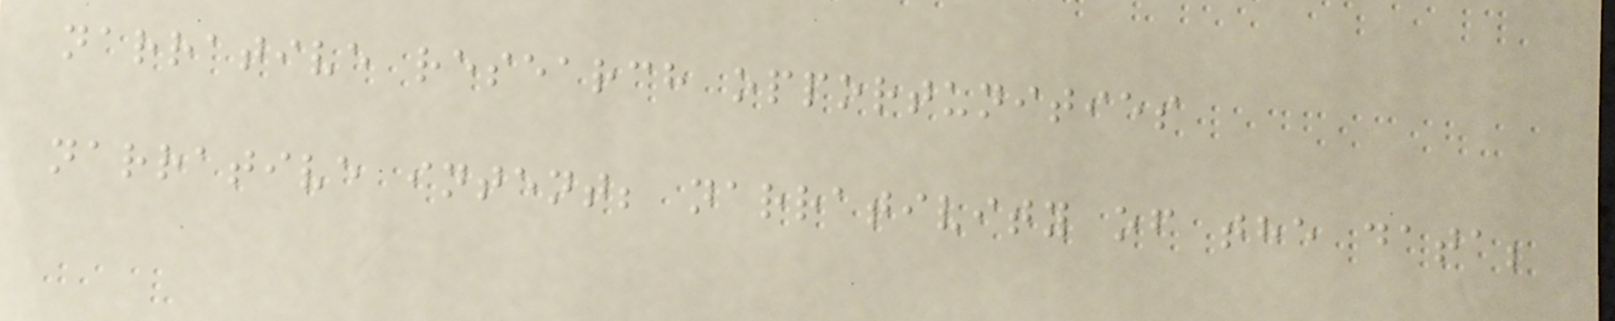narrative research opportunities
narrative intent; narrativity of the data;
